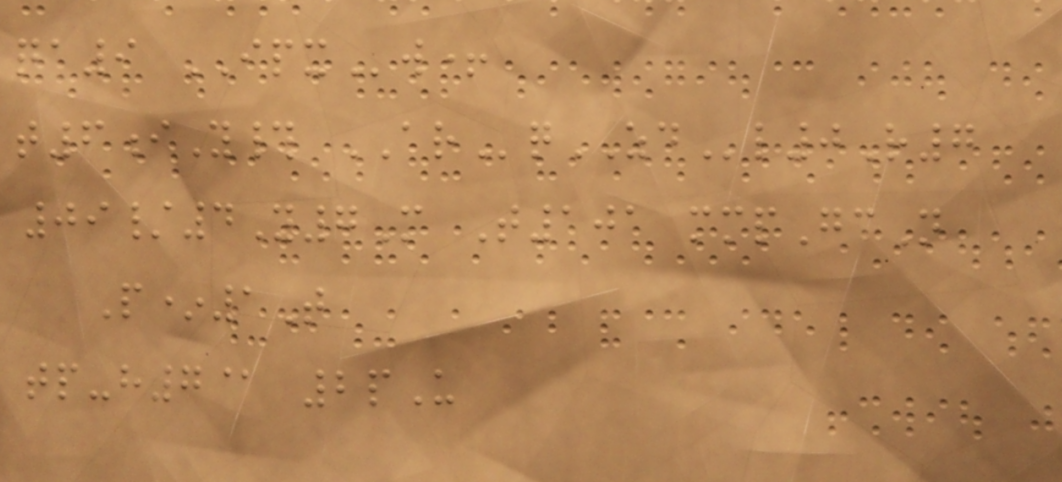qa9 IPXw+
t6iY# ARqZDl0R7
09/4Y7M T101 mmpGcN
P*1T
tp-h7@ 2pU
